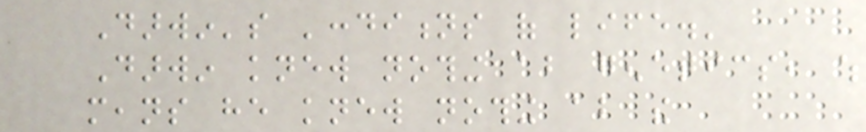Darwin's 'conditions of life.'
Darwin knew nothing about genetics, which
means he knew nothing about the
